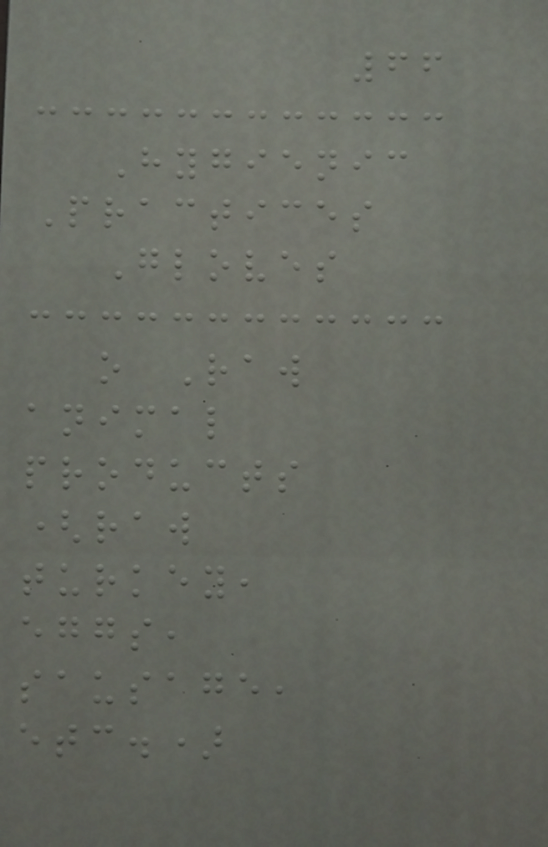66
Hygienic
Practices
Gloves
o Raw
animal
products
(raw
turkey,
eggs,
sausage,
etc.)
